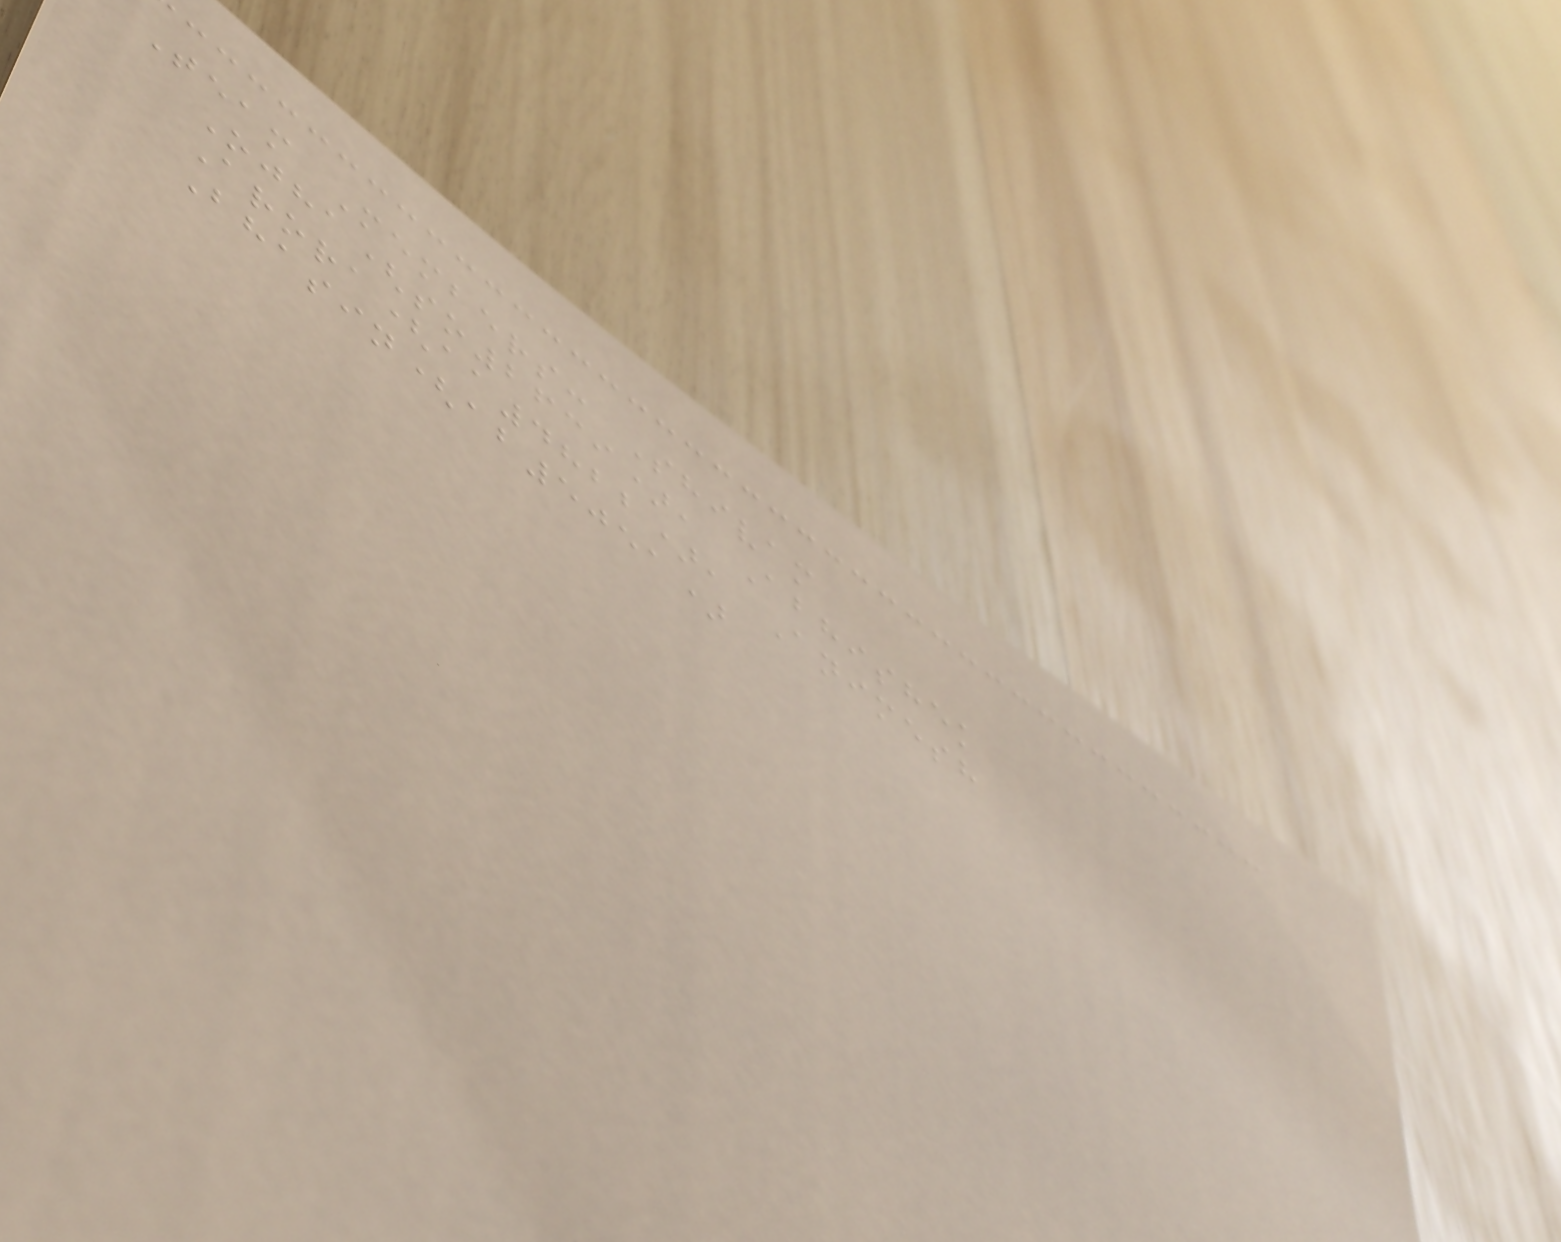Team Members: Shivam
Ojha(so2639), Abhishek
Arora(aa4822), Animesh
Bhasin(ab5051)
